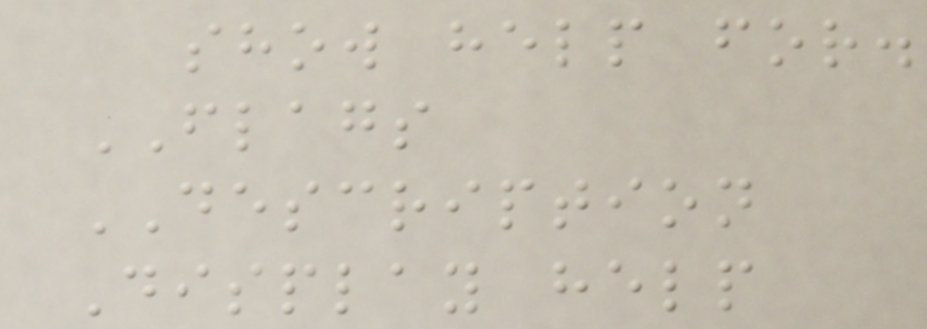show help for.
FLAGS
DESCRIPTION
Display help
